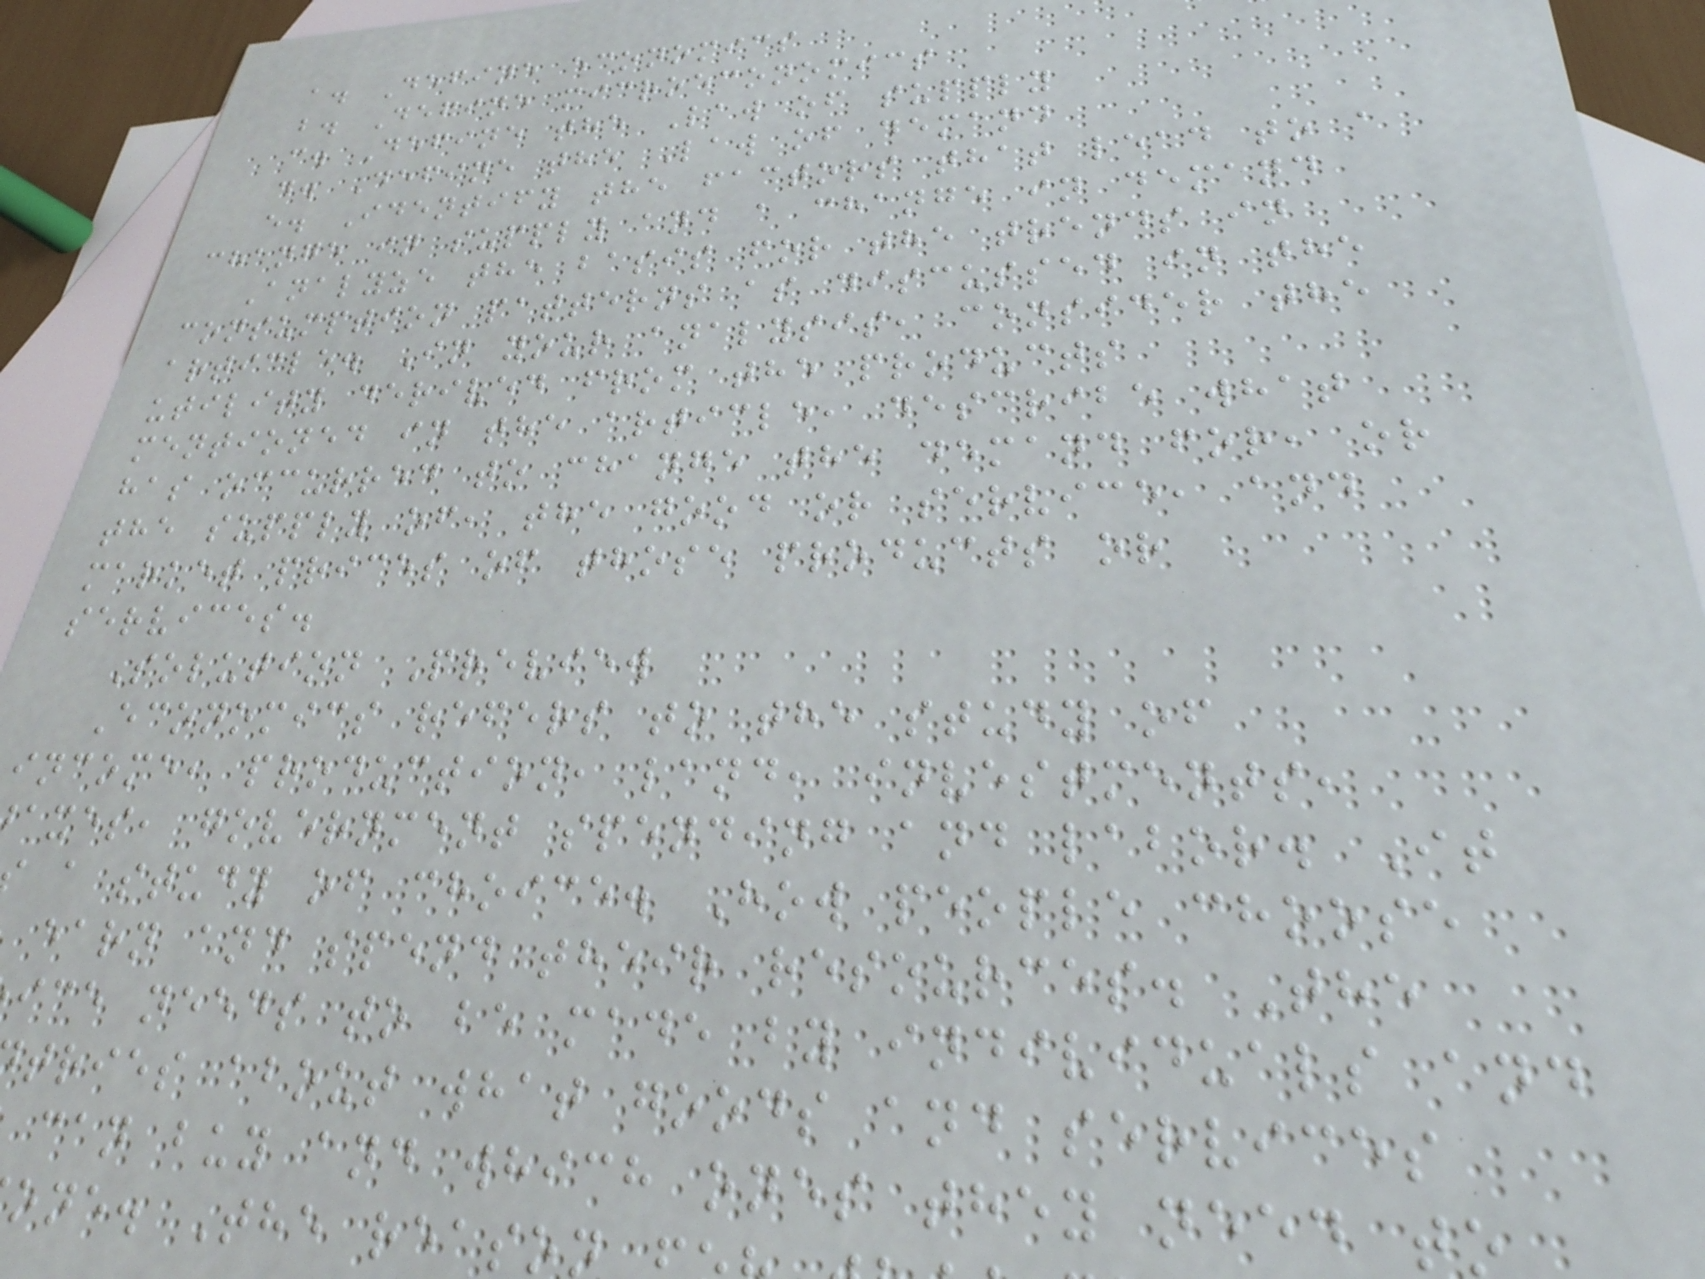a. Define economics
b. Define microeconomics
c. Define the Law of supply
d. Define the Law of demand
e. Identify the factors that lead to a
change in supply and a change in demand
Analyze the basis for the trends in
consumption patterns as discussed in the
article. In your analysis, consider the
utility derived from the products
mentioned in the article, describe what
has occurred to change the demand for, or
the supply of, the good or service, and
market prices of those products or
services.
Solution Preview
Economics refers to the study of
income, production, land, investments,
axes, government spending and labor. It
a study of choice. How people choose
earn and spend their resources. The
ice needs to be made by individuals and
tries about what goods and services
can buy and which ones they need to
one. The reaso
